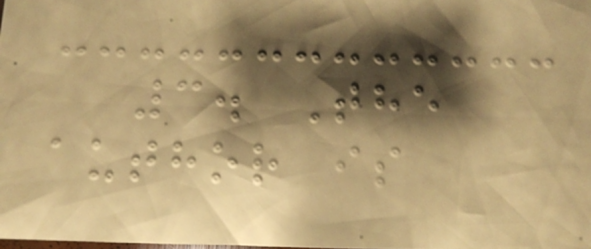3. The
author is
